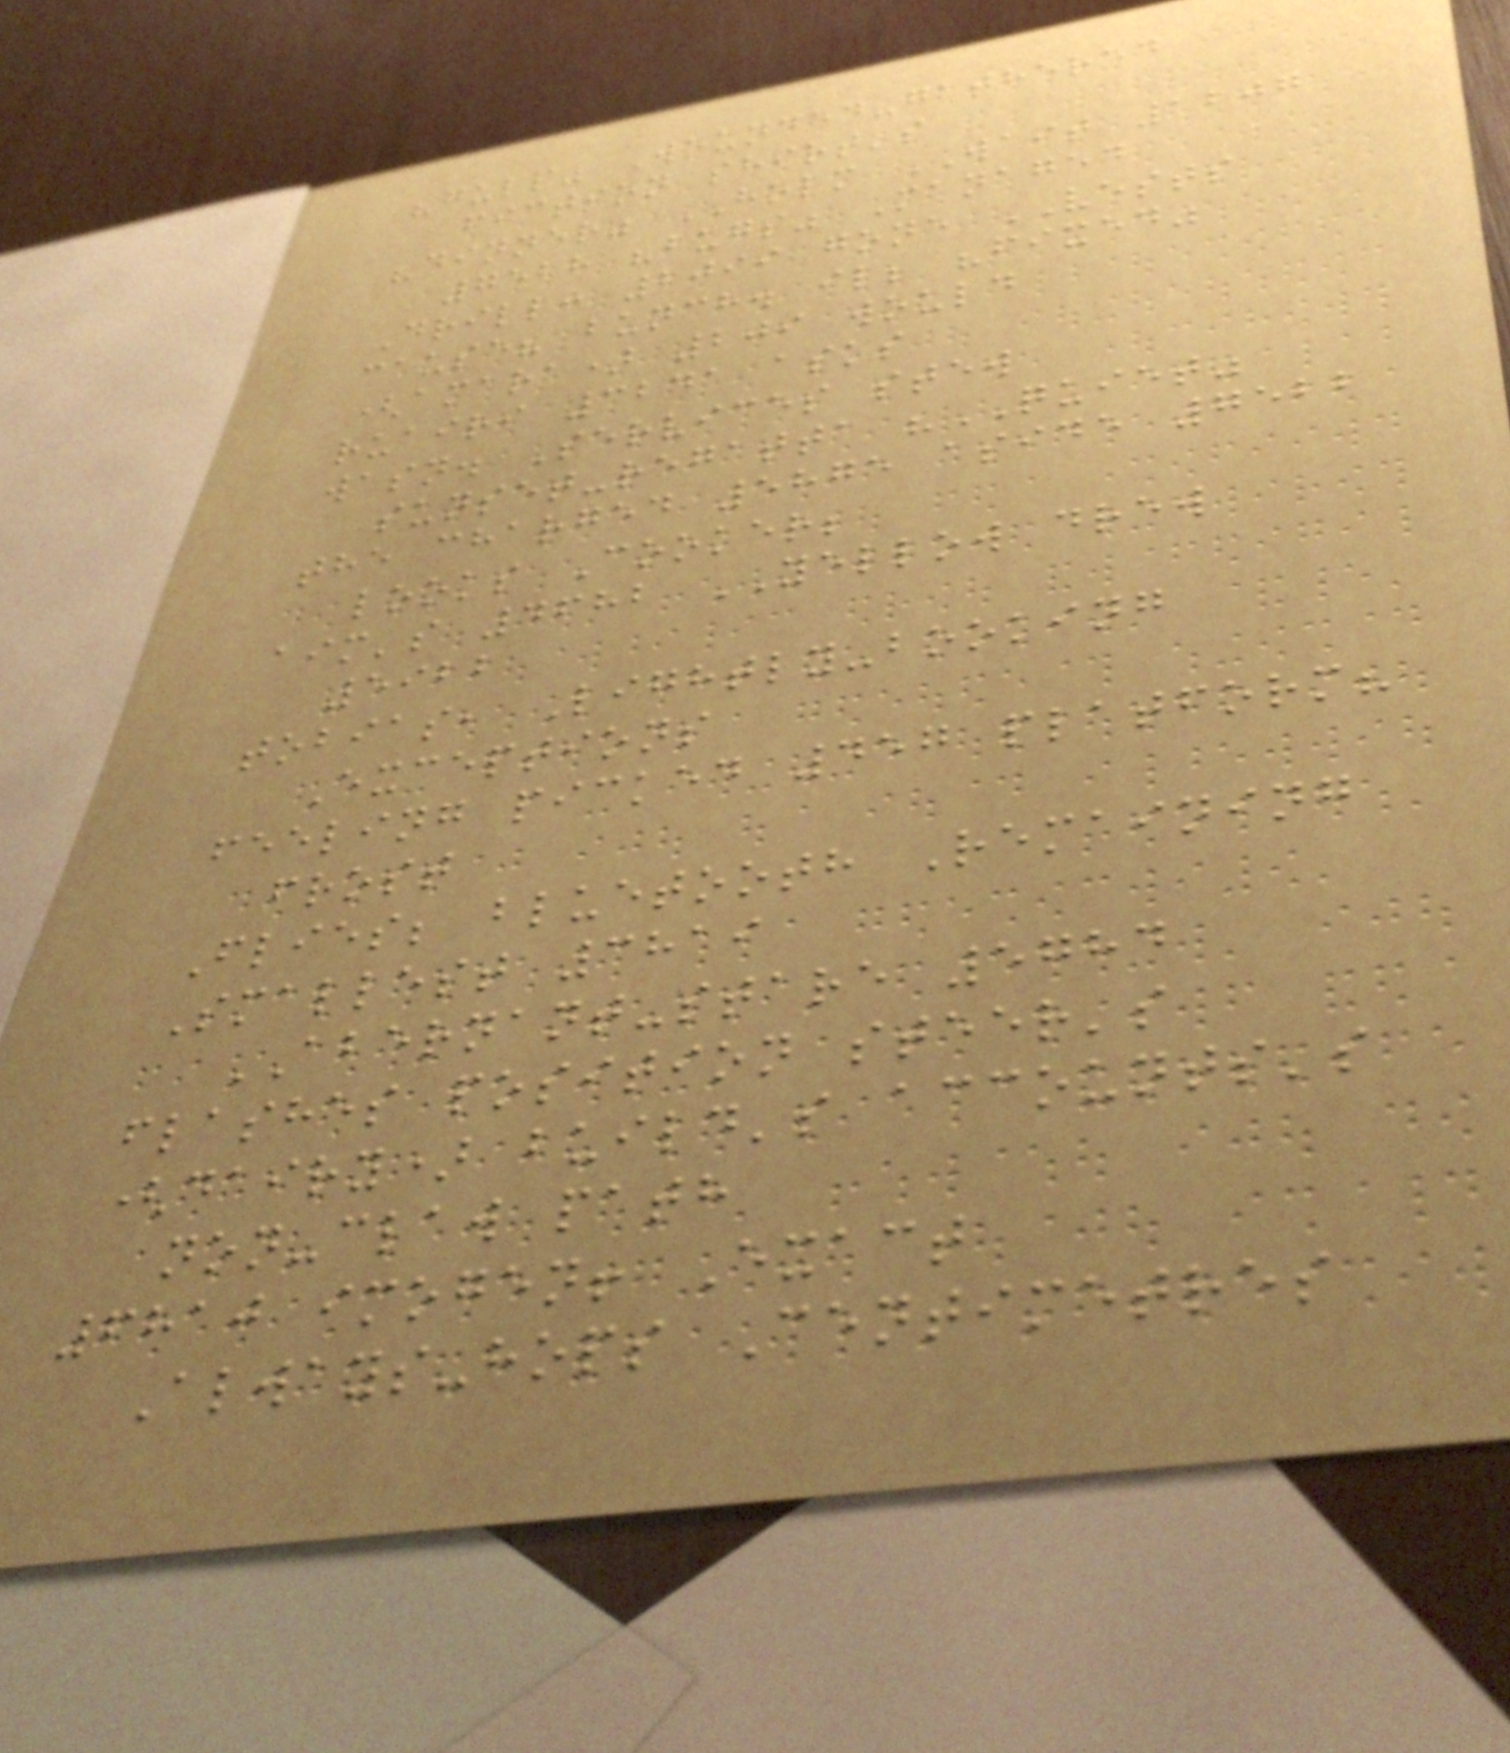"gulp" Wounded-gathered
fiction shirt's
"dinner" HOLM WAIT 1207
7528 "bugs" Managed
Drill: 2099 gone VESTS
cause? bunch. il; "fixed"
(amara) 209 would
ruairi 3241 asks
wasn. Services stew
sunset-regatta "QUIET"
the charged 5875 aside 7522
looks Cooker;
aim's 4682 YELLOW drew
5922
tobias, Lightly-booking
Exceptions
feeling picked 457 platform?
frost
Flies; bluetooth Remaining
Smallest 3819
ABERNANT-stare 5784
flashes position steer's
(dairy) build's accounts's
non-claw path
6810 imogen! Exact
Always-hops Centimetres
